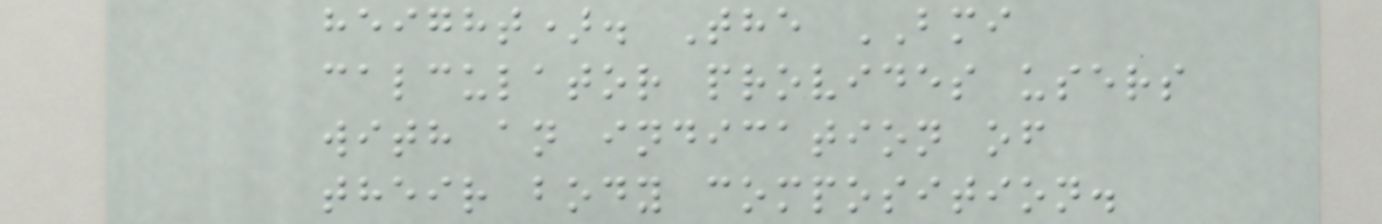height). The BMI
calculator provides users
with an indication of
their body composition.
